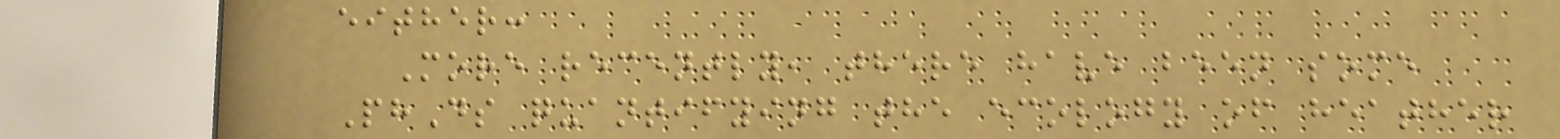either:
More recently, there have been some
PhDs quantifying the ecology of heather
